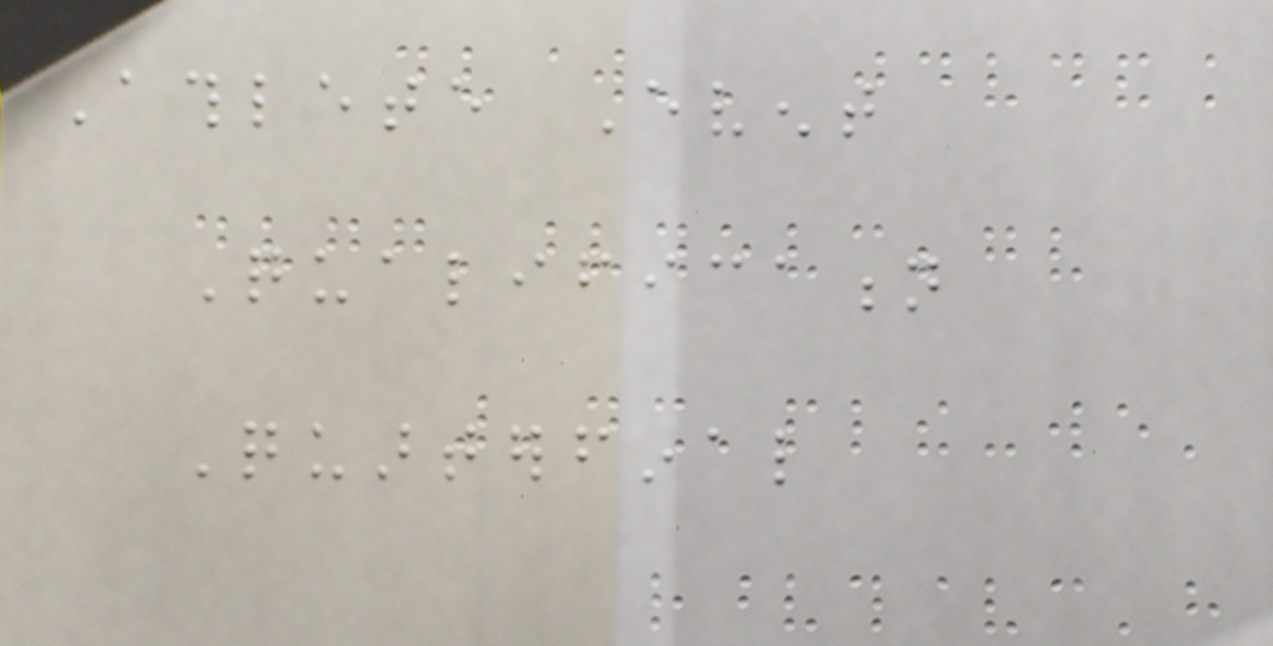Athlete Event
Qualification
Quarterfinal
